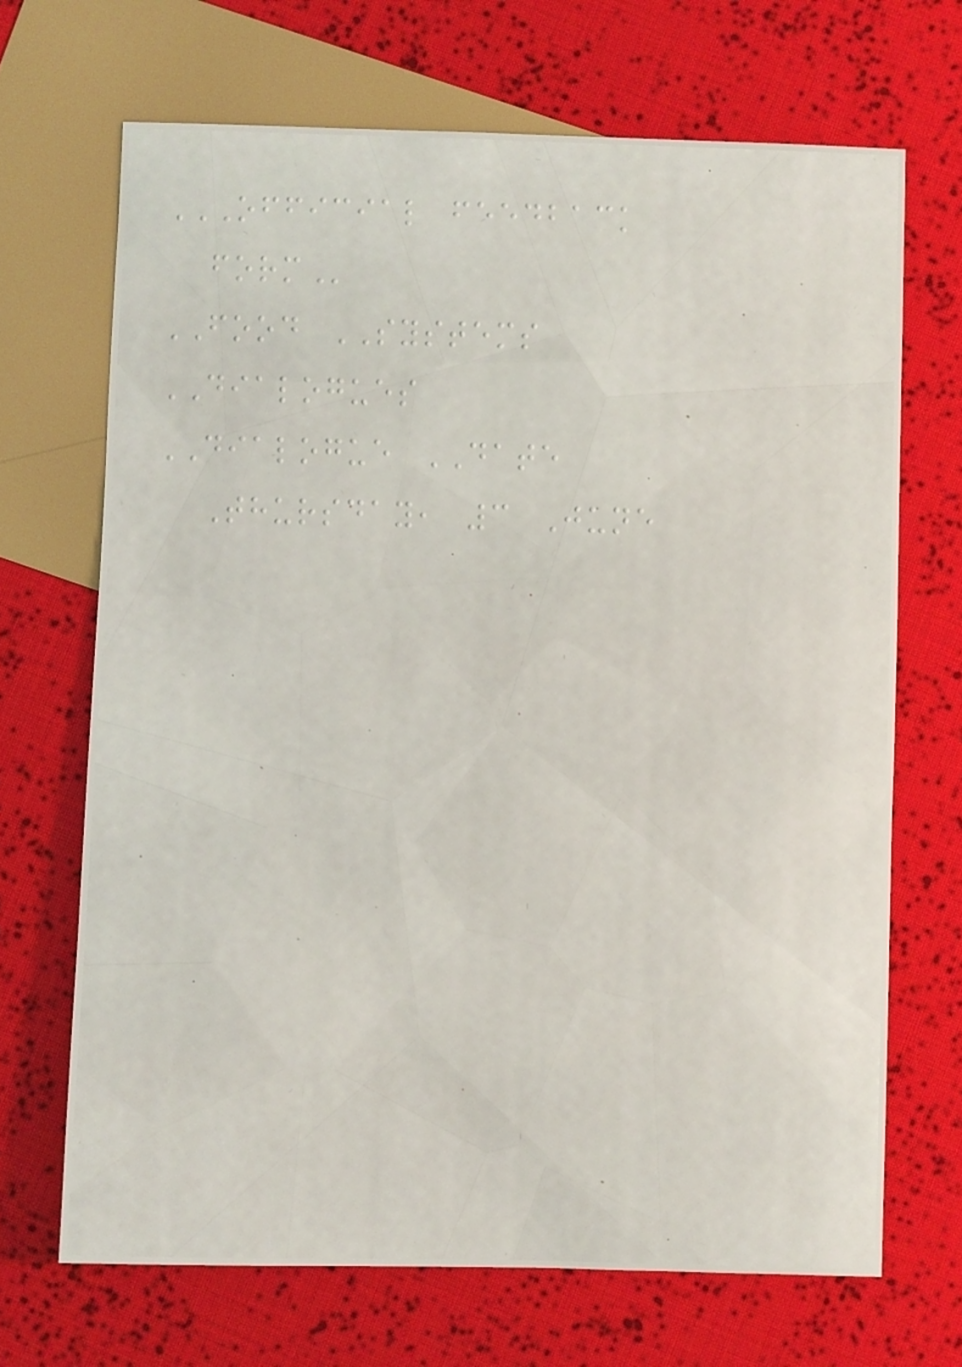OFFICIAL FEEDBACK
FORM
FOOD SYSTEMS
DIALOGUES
DIALOGUE DATE
Thursday, 3 June
